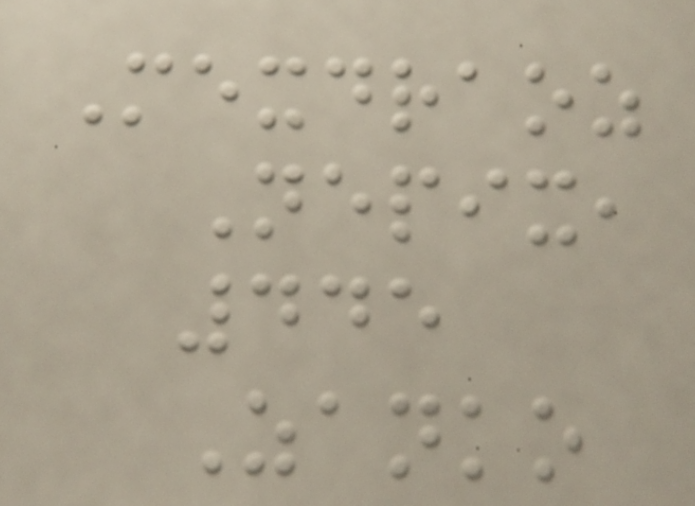Mexdraoz
Nepix,
445
Zanko
